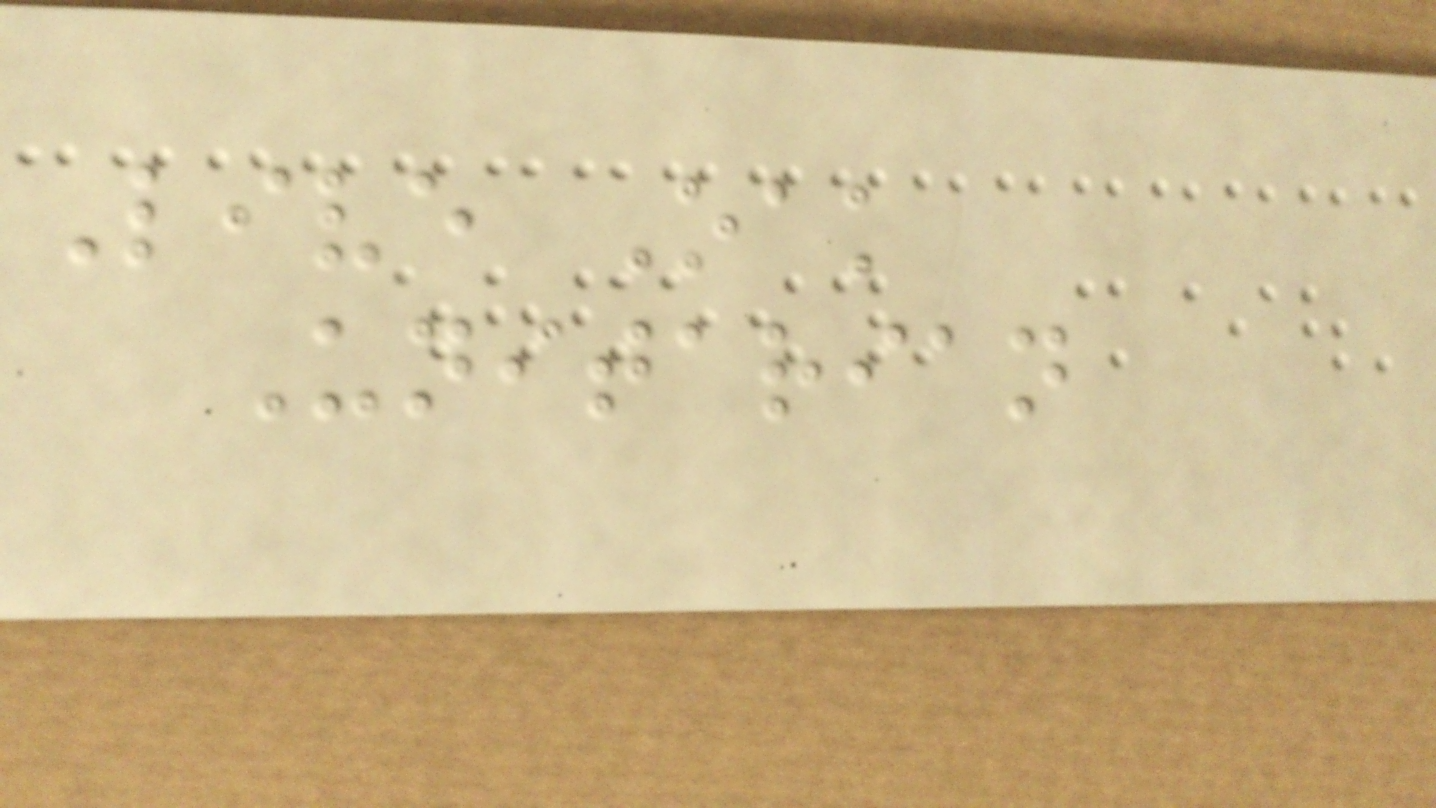Live Oak
Unitarian
